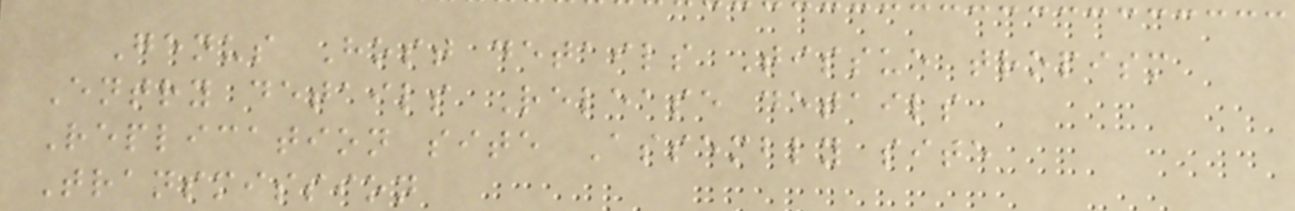Genus Host details Tissue tropism
Entry details Release details
Replication site Assembly site
Transmission
